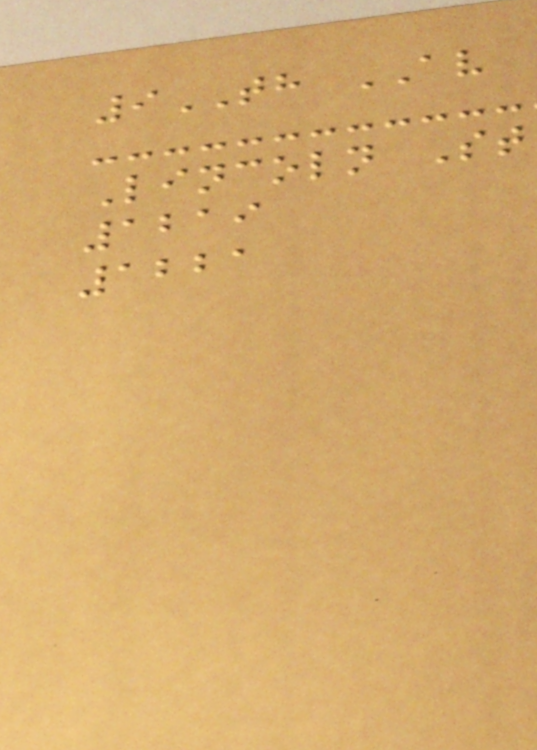9TH AV
Lincoln St
1219
1221
